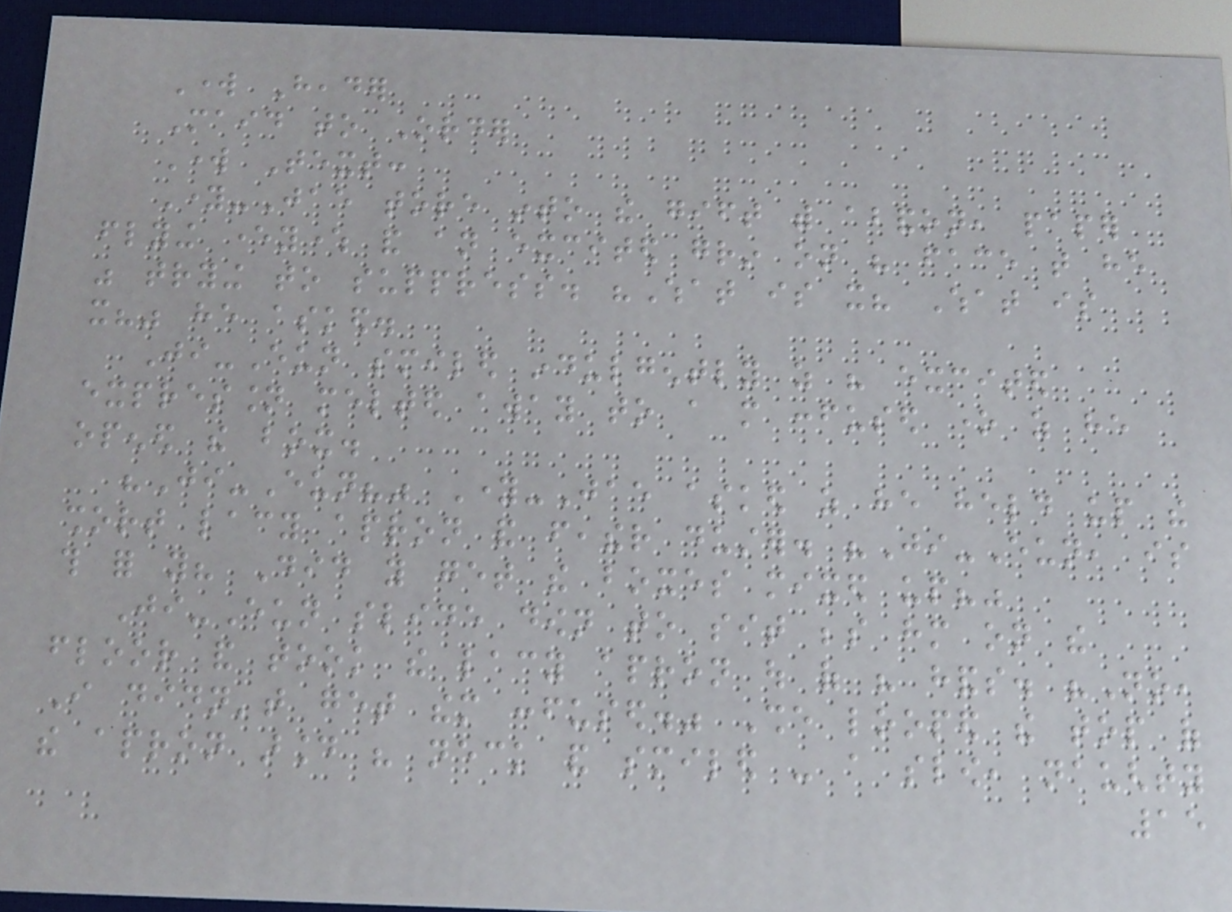Work Header
Maid to Order
Work Text:
Young-Jae tore into the gift with abandon, paper
flying everywhere and an excited grin on his face that he
was trying to suppress. "What is it? What is
it?" he asked.
Ji-Eun smiled indulgently as his excited
expression melted away to a more confused one as he
opened the box.
"Ji-Eun?" Young-Jae asked as he held up the
short lacy apron and feather duster. "Ji-Eun, is
this for you? Did you get the boxes mixed up?"
Ji-Eun slide down to sit beside him on the
floor and took the lacy apron out of his hands. "No,
I didn't get them confused." She looped the top of
the apron around his neck and smiled - a slow, naughty
15
